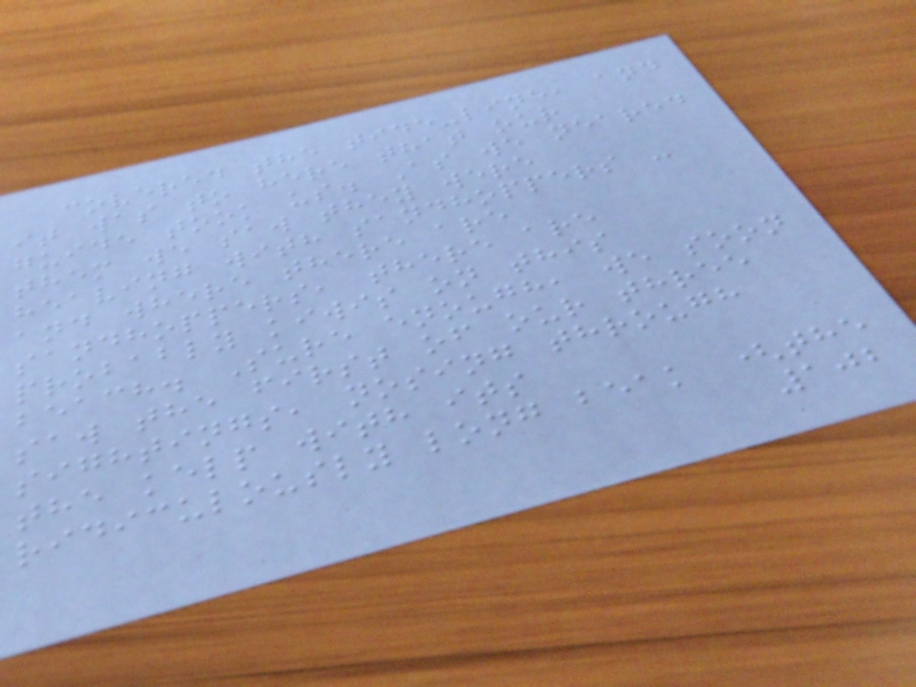covered the tide-line, and
it was to here that our
guide took us. As we neared
them we saw they were
heaving with sandhoppers -
and where there are
sandhoppers, there are
probably kiwis on this
beach. Sure enough, we soon
saw the first of our three
sightings, nosing through
the kelp with its
ridiculously long beak (the
102
